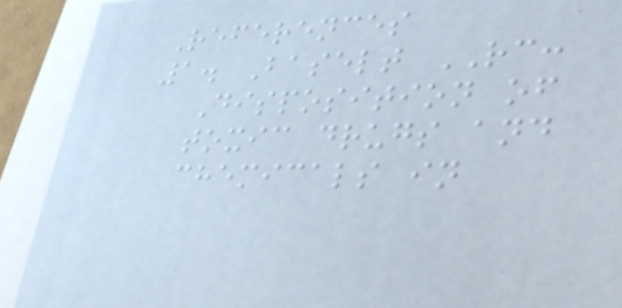References
1. Baselt RC:
Disposition of
toxic drugs and
chemicals in
